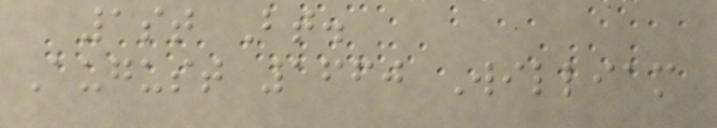1st Bt.
August 1660 William
